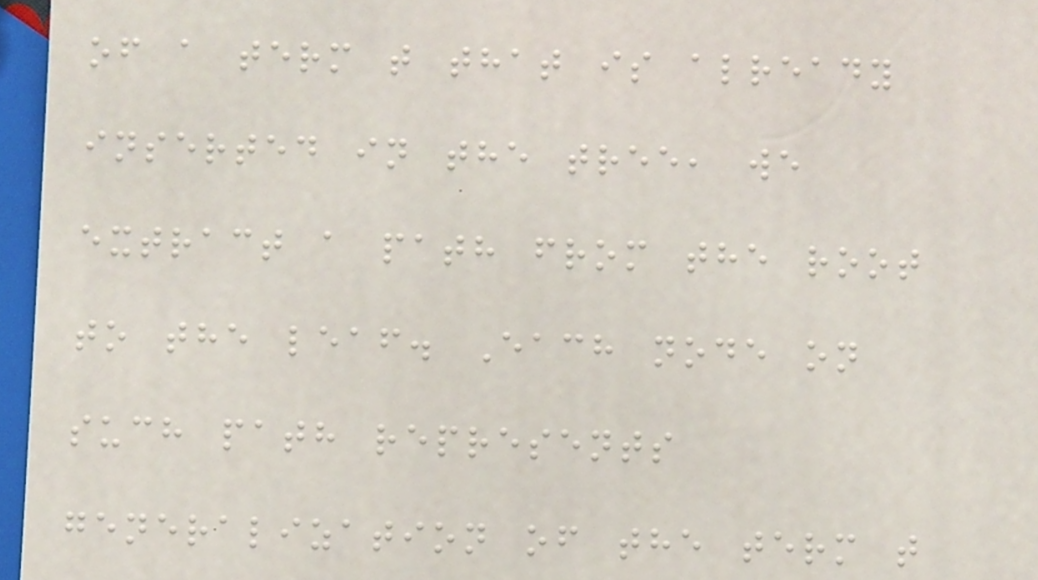of a term t that is already
inserted in the tree, we
extract a path from the root
to the leaf. Each node on
such path represents
generalization of the term t
